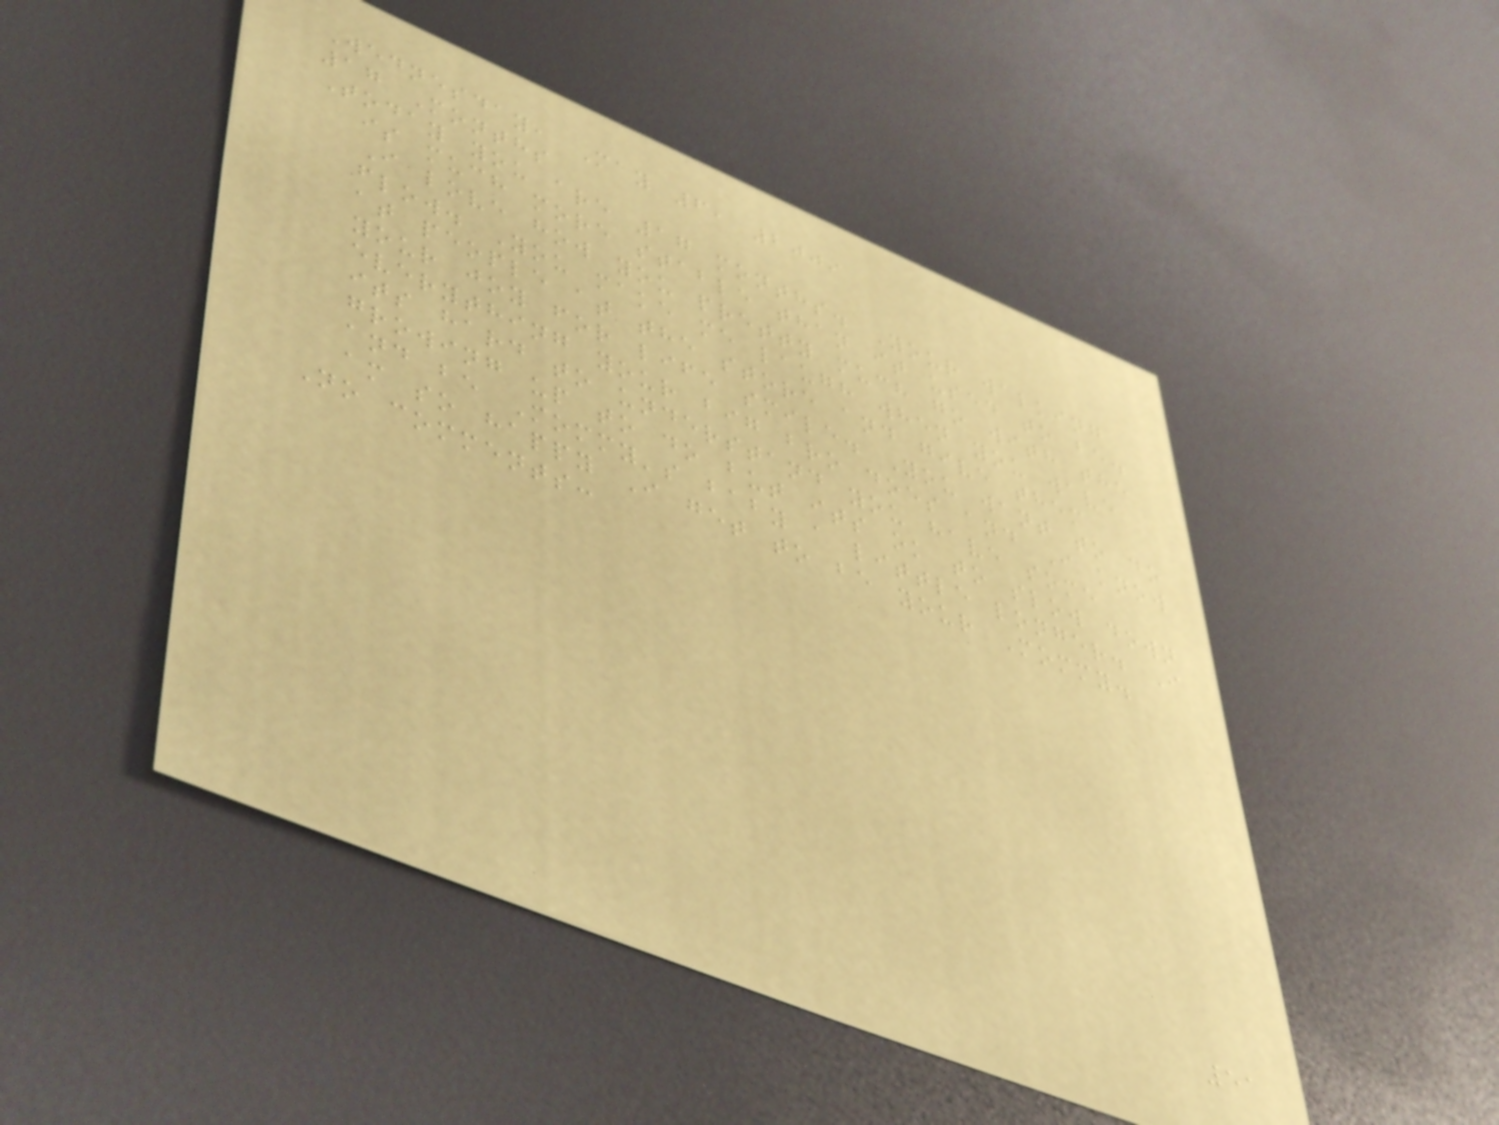Wednesday, May 6, 2009
17 Months
Today you are 17 months. Your walking
is much more stable than it used to be.
I love how you pretty much go with the
flow. You make me laugh when you wave
at people at the store and give them
your joy for life smile. You want to do
everything your big bro does and I know
its hard to understand you have some
growing up to do but its ok to slow down
and be Mommy's baby a little longer. I
am so happy I get to be your Mommy.
No comments:
51
